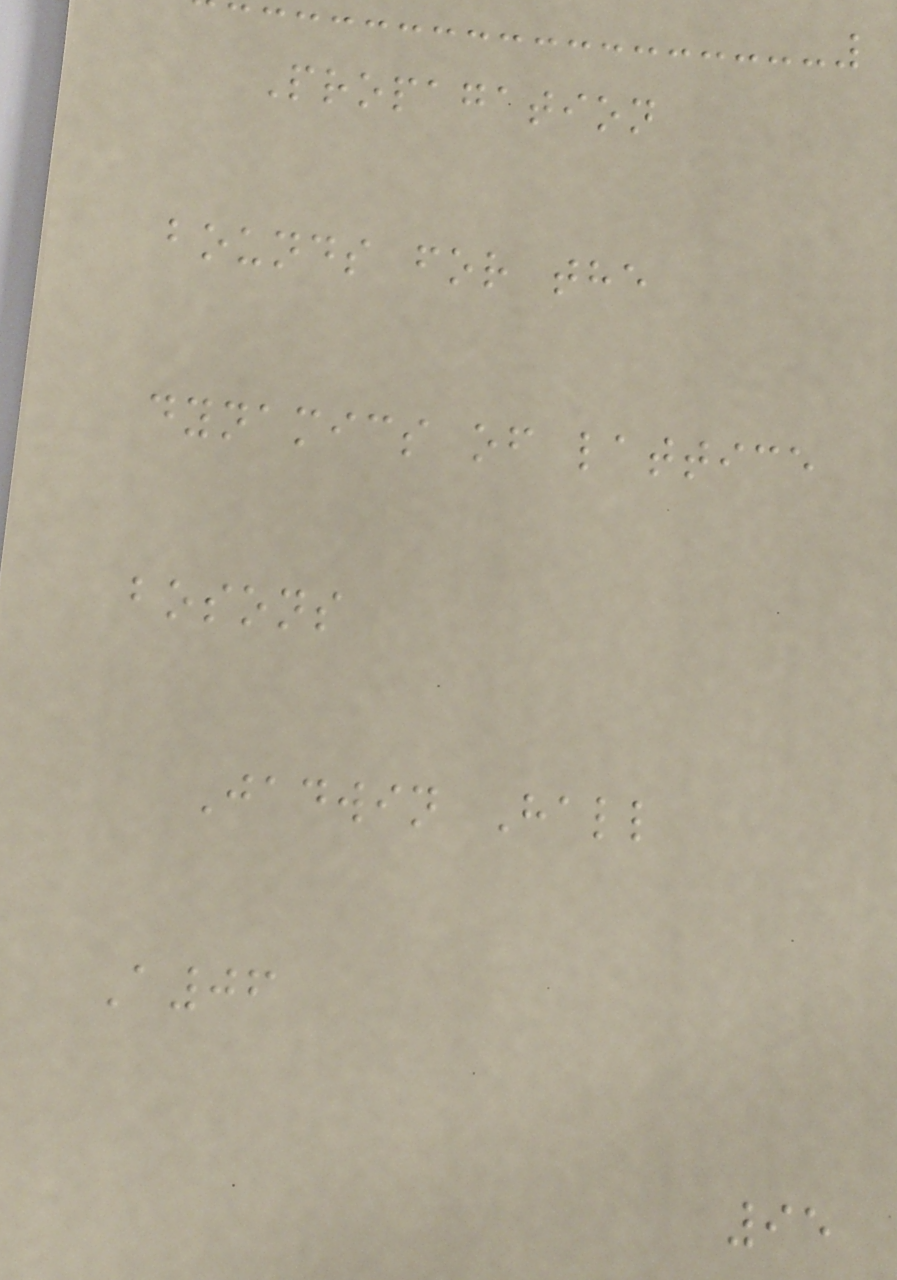Propagation
bounds for the
dynamics of lattice
bosons
Jadwin Hall
A06
95
